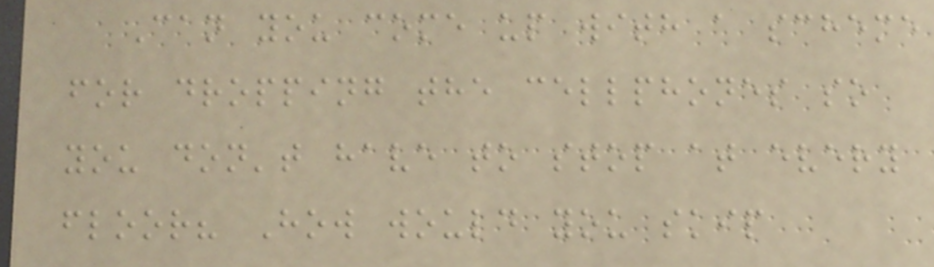Can you come up with a scheme
for dropping the cellphones so
you don't have to stop at every
floor? How would you skip
